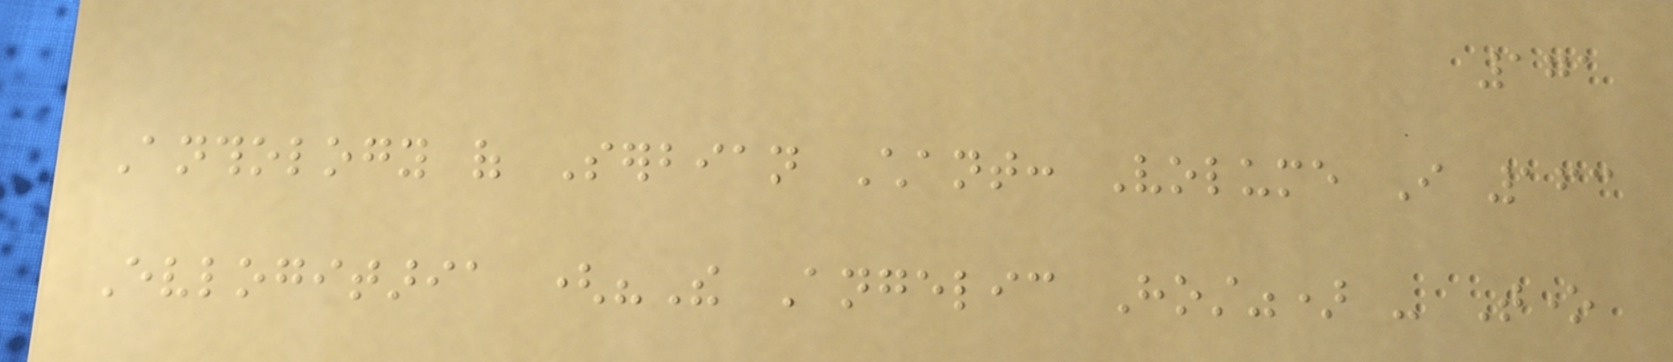171
Anthology of Serbian Chant: Volume I 163
Evlogitaria ("The Angelic Host") - Tone
